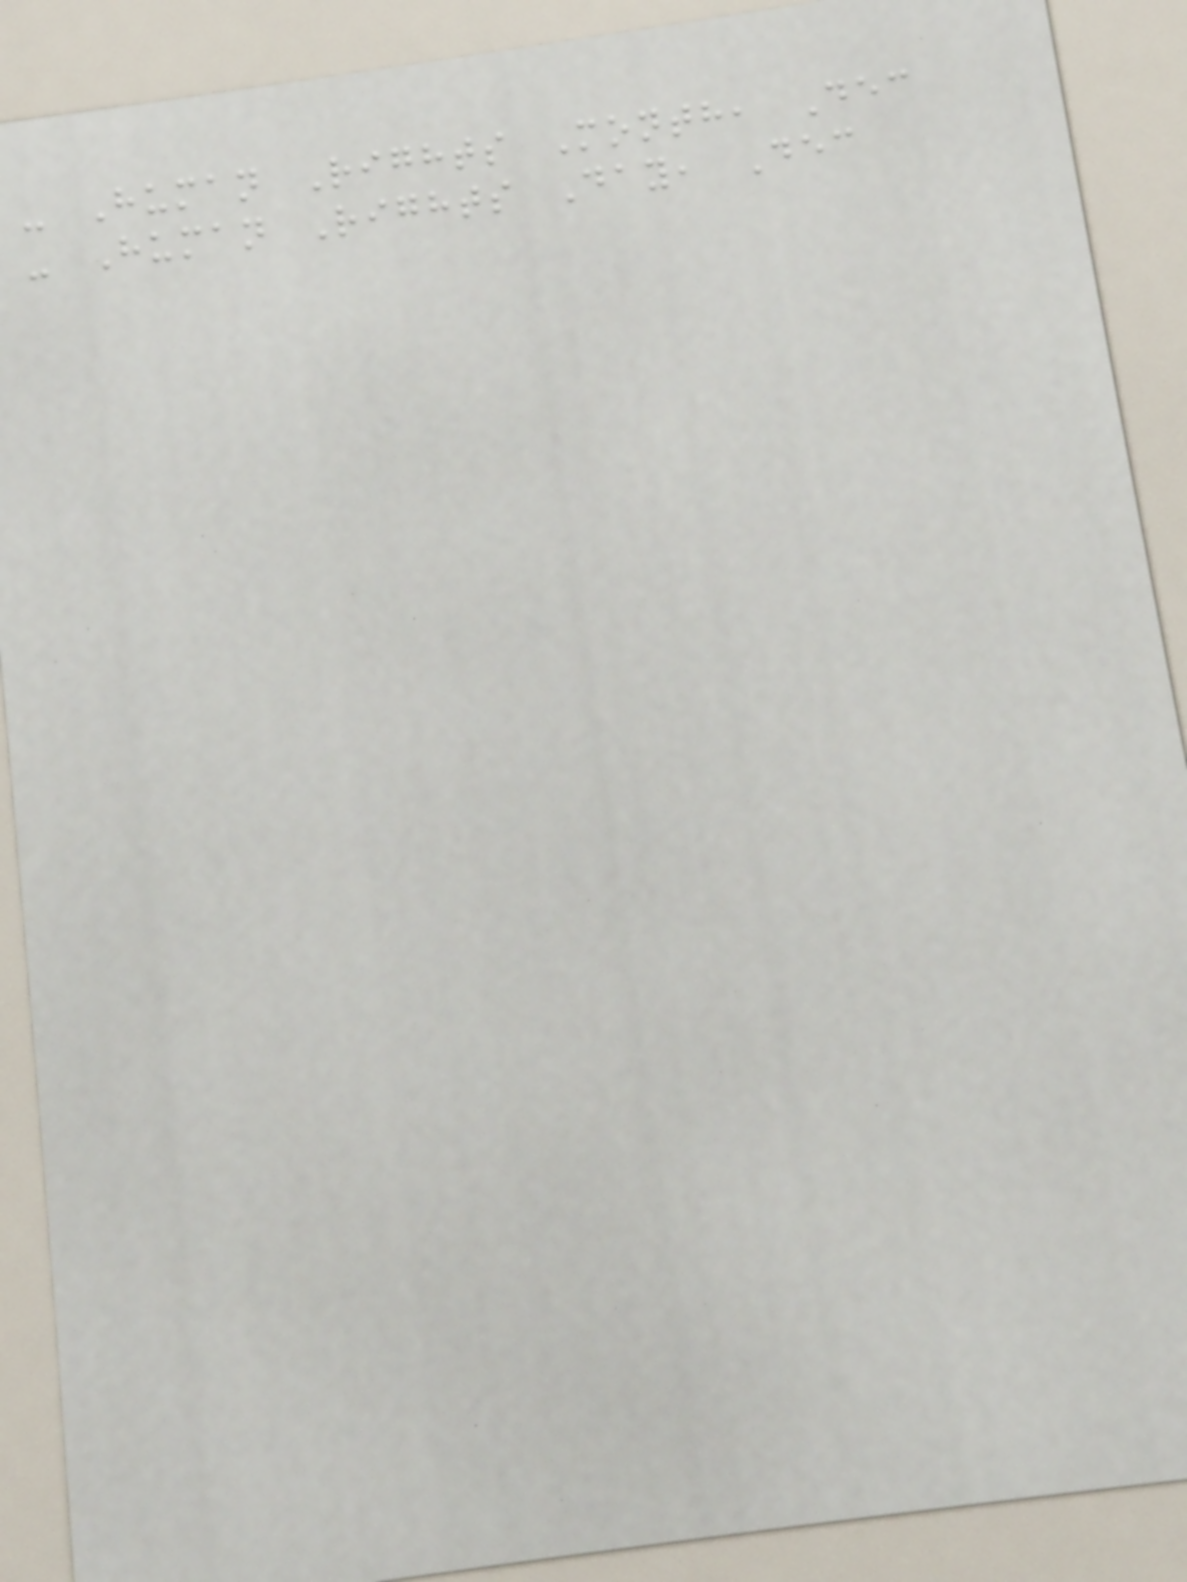- Human Rights Month, Dec
- Human Rights Day, Dec
